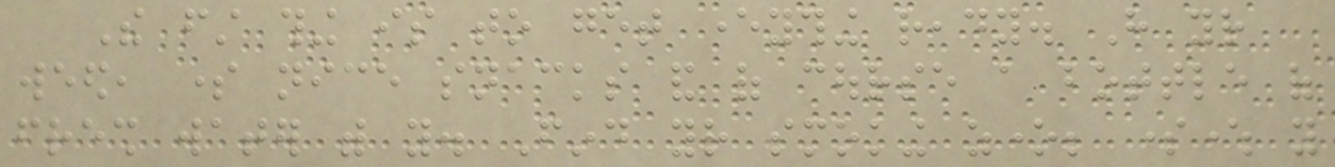The first thing is to get everything ready. Have your
weed, some nice snacks and of course a bottle of
fresh water with you. Find your smoking zone; somewhere you
